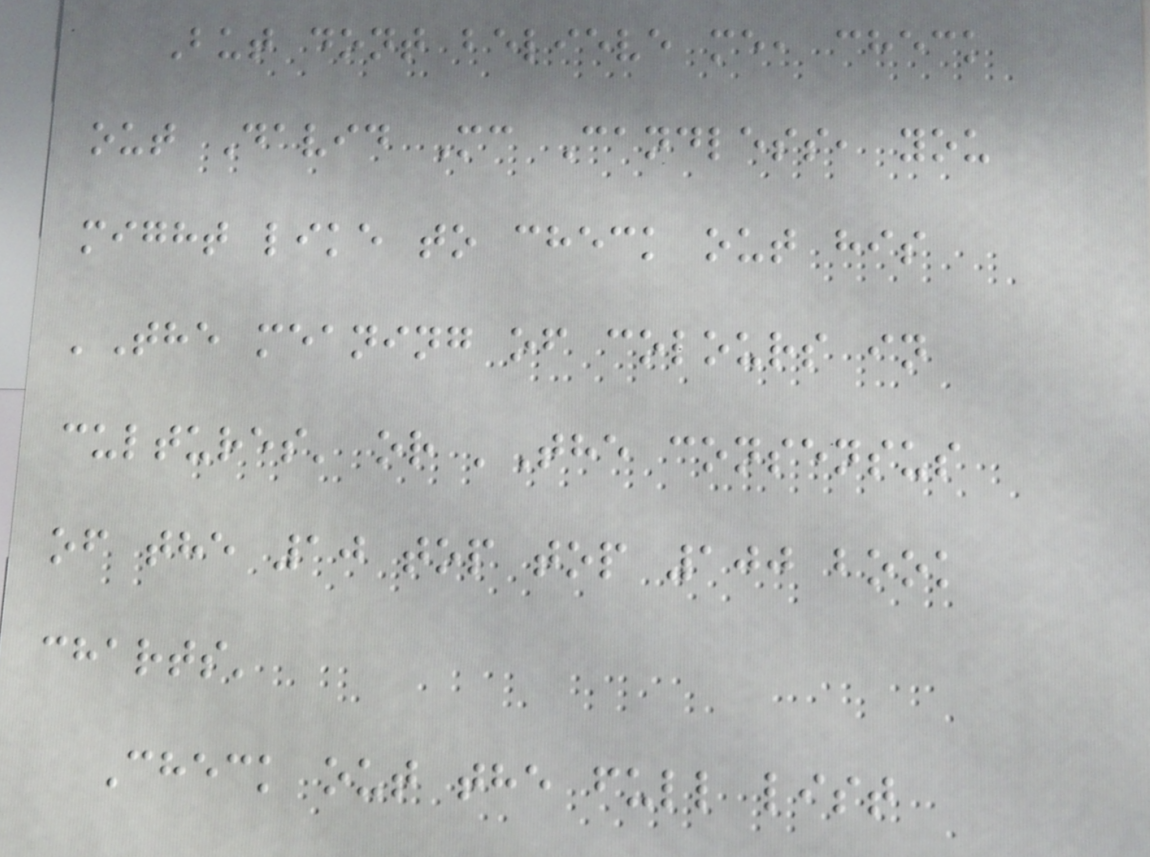But dont believe me, check
out David Mc Candless, you
might like to check out his
'The meaning of colours in
cultures' or 'The consensus
of the 10 top top 100 book
charts'
Check out the full list
